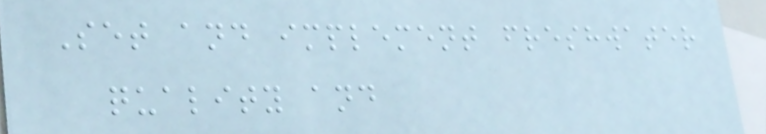Set and implement freshwater
quality and
